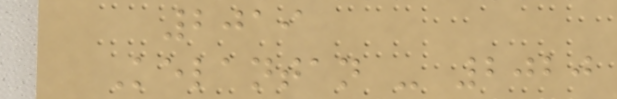2019
Kelantan - 2020
